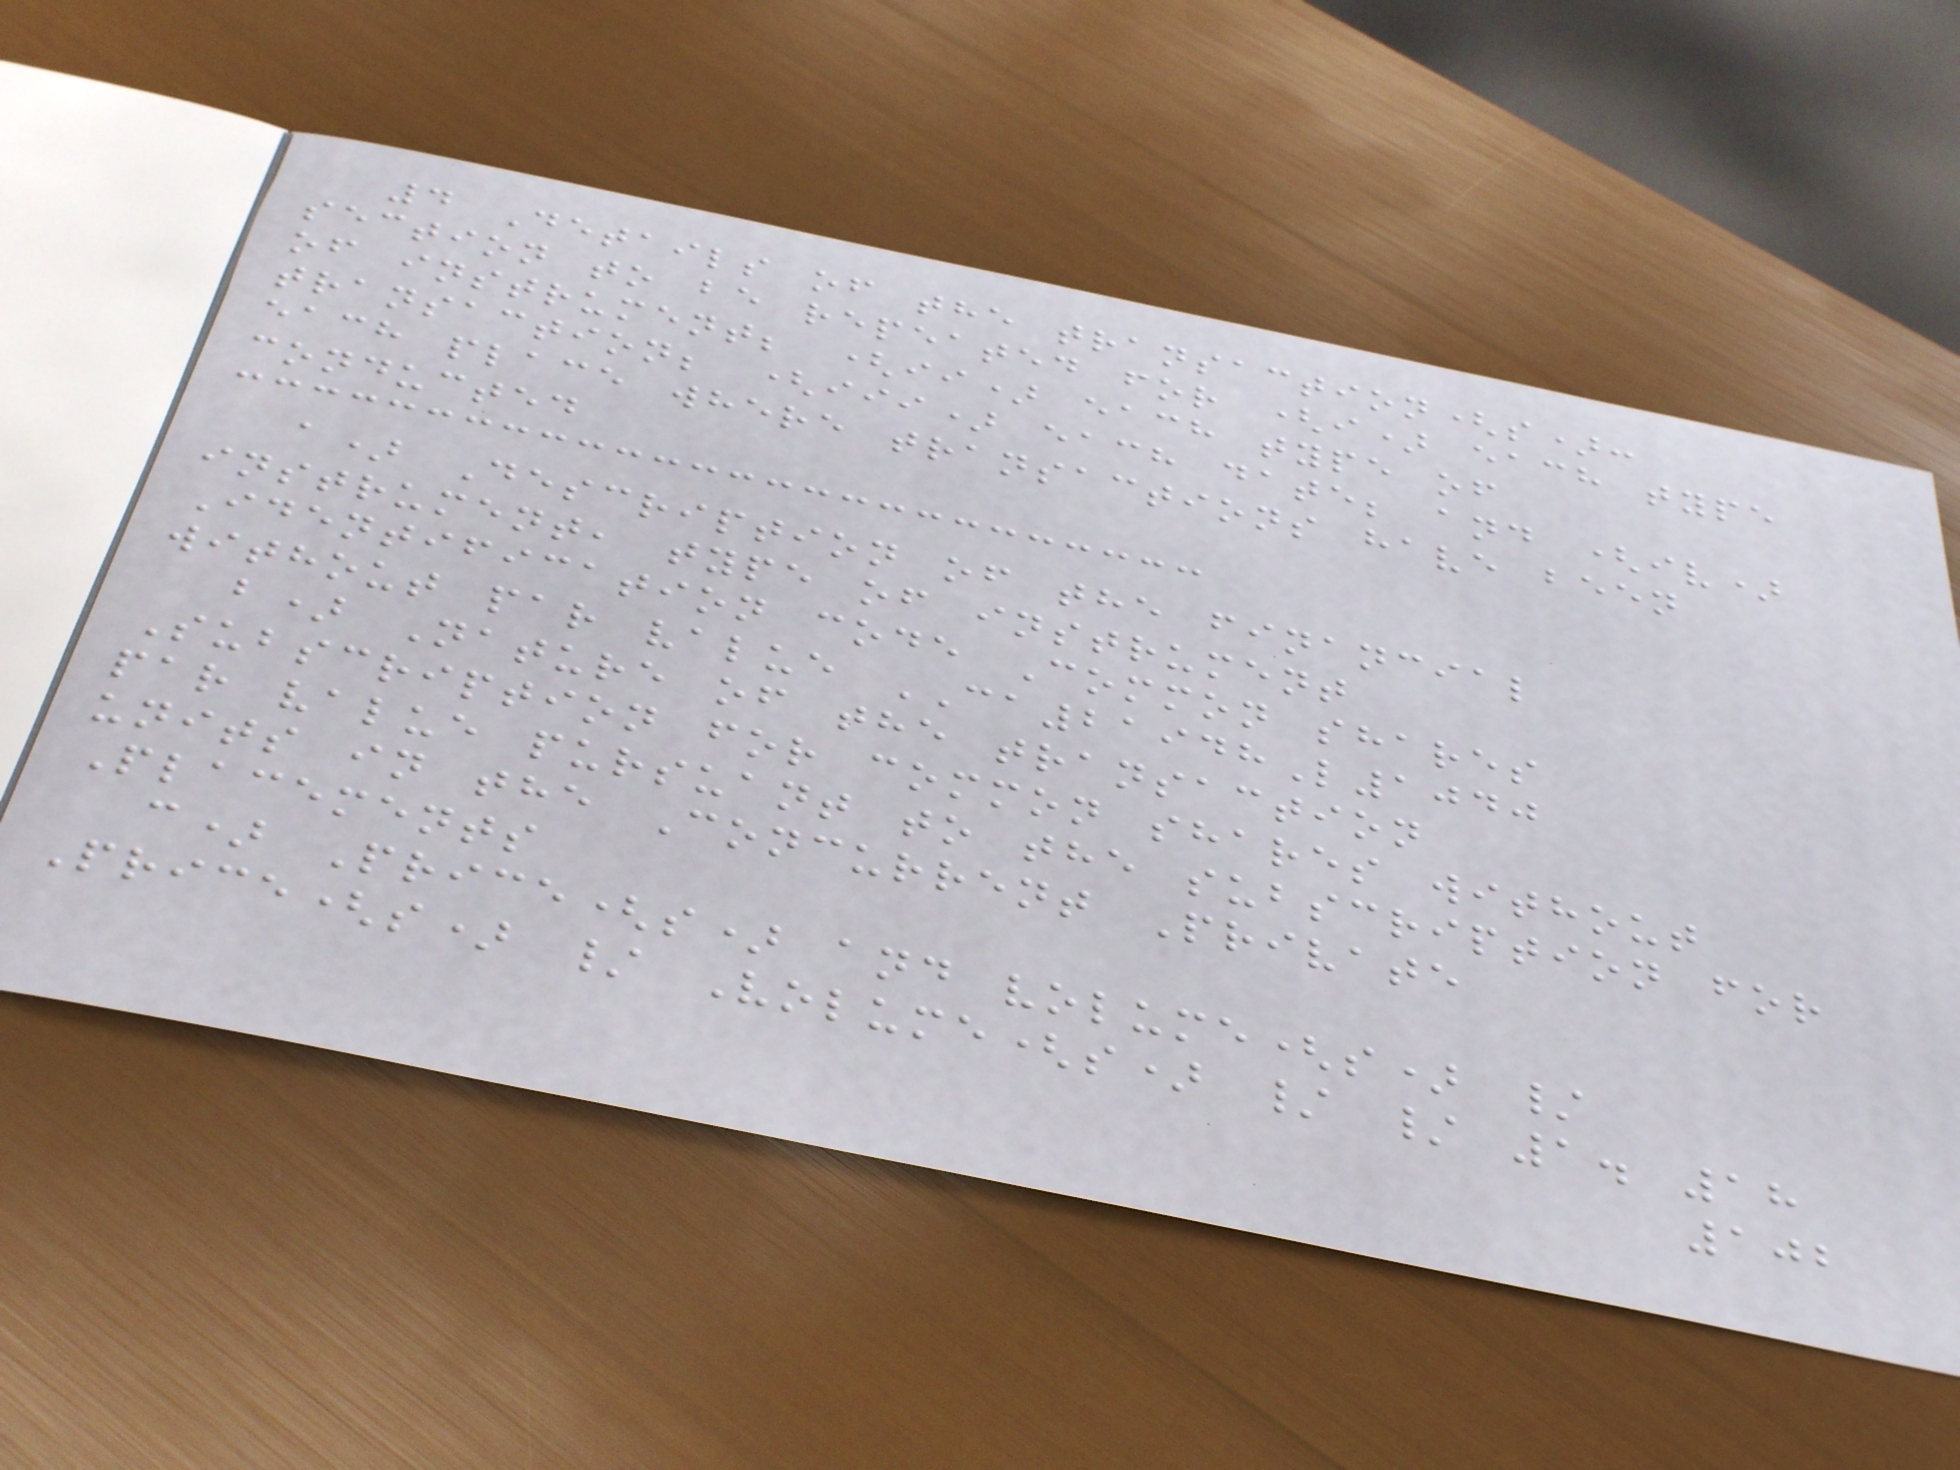4 Details of the transaction(s):
section to be repeated for (i) each type
of instrument; (ii) each type of
transaction; (iii) each date; and (iv)
each place where transactions have been
conducted
a) Description of the financial
instrument, type of instrument
Identification code Common shares
without par value CA21948L1040
b) Nature of the transaction
Subscription for common shares without
par value pursuant to the subscription for
units in the Concurrent Private
Placements
c) Price(s) and volume(s) /
Price(s) / Volume(s) / / 1. 18
102
